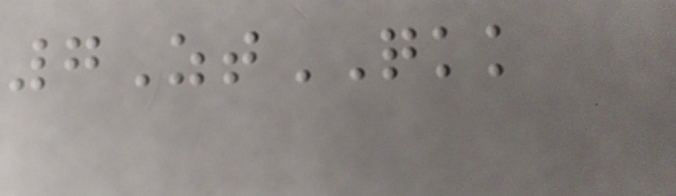7ZtQKK
